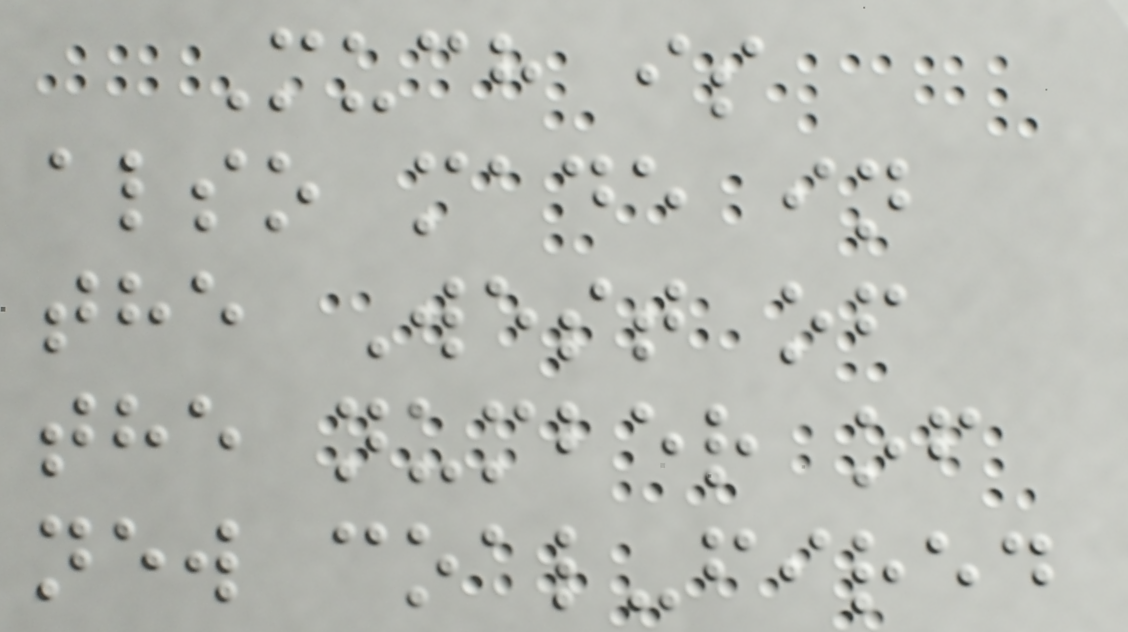Much is
also made in
the West of
the number of
new coal-fired
